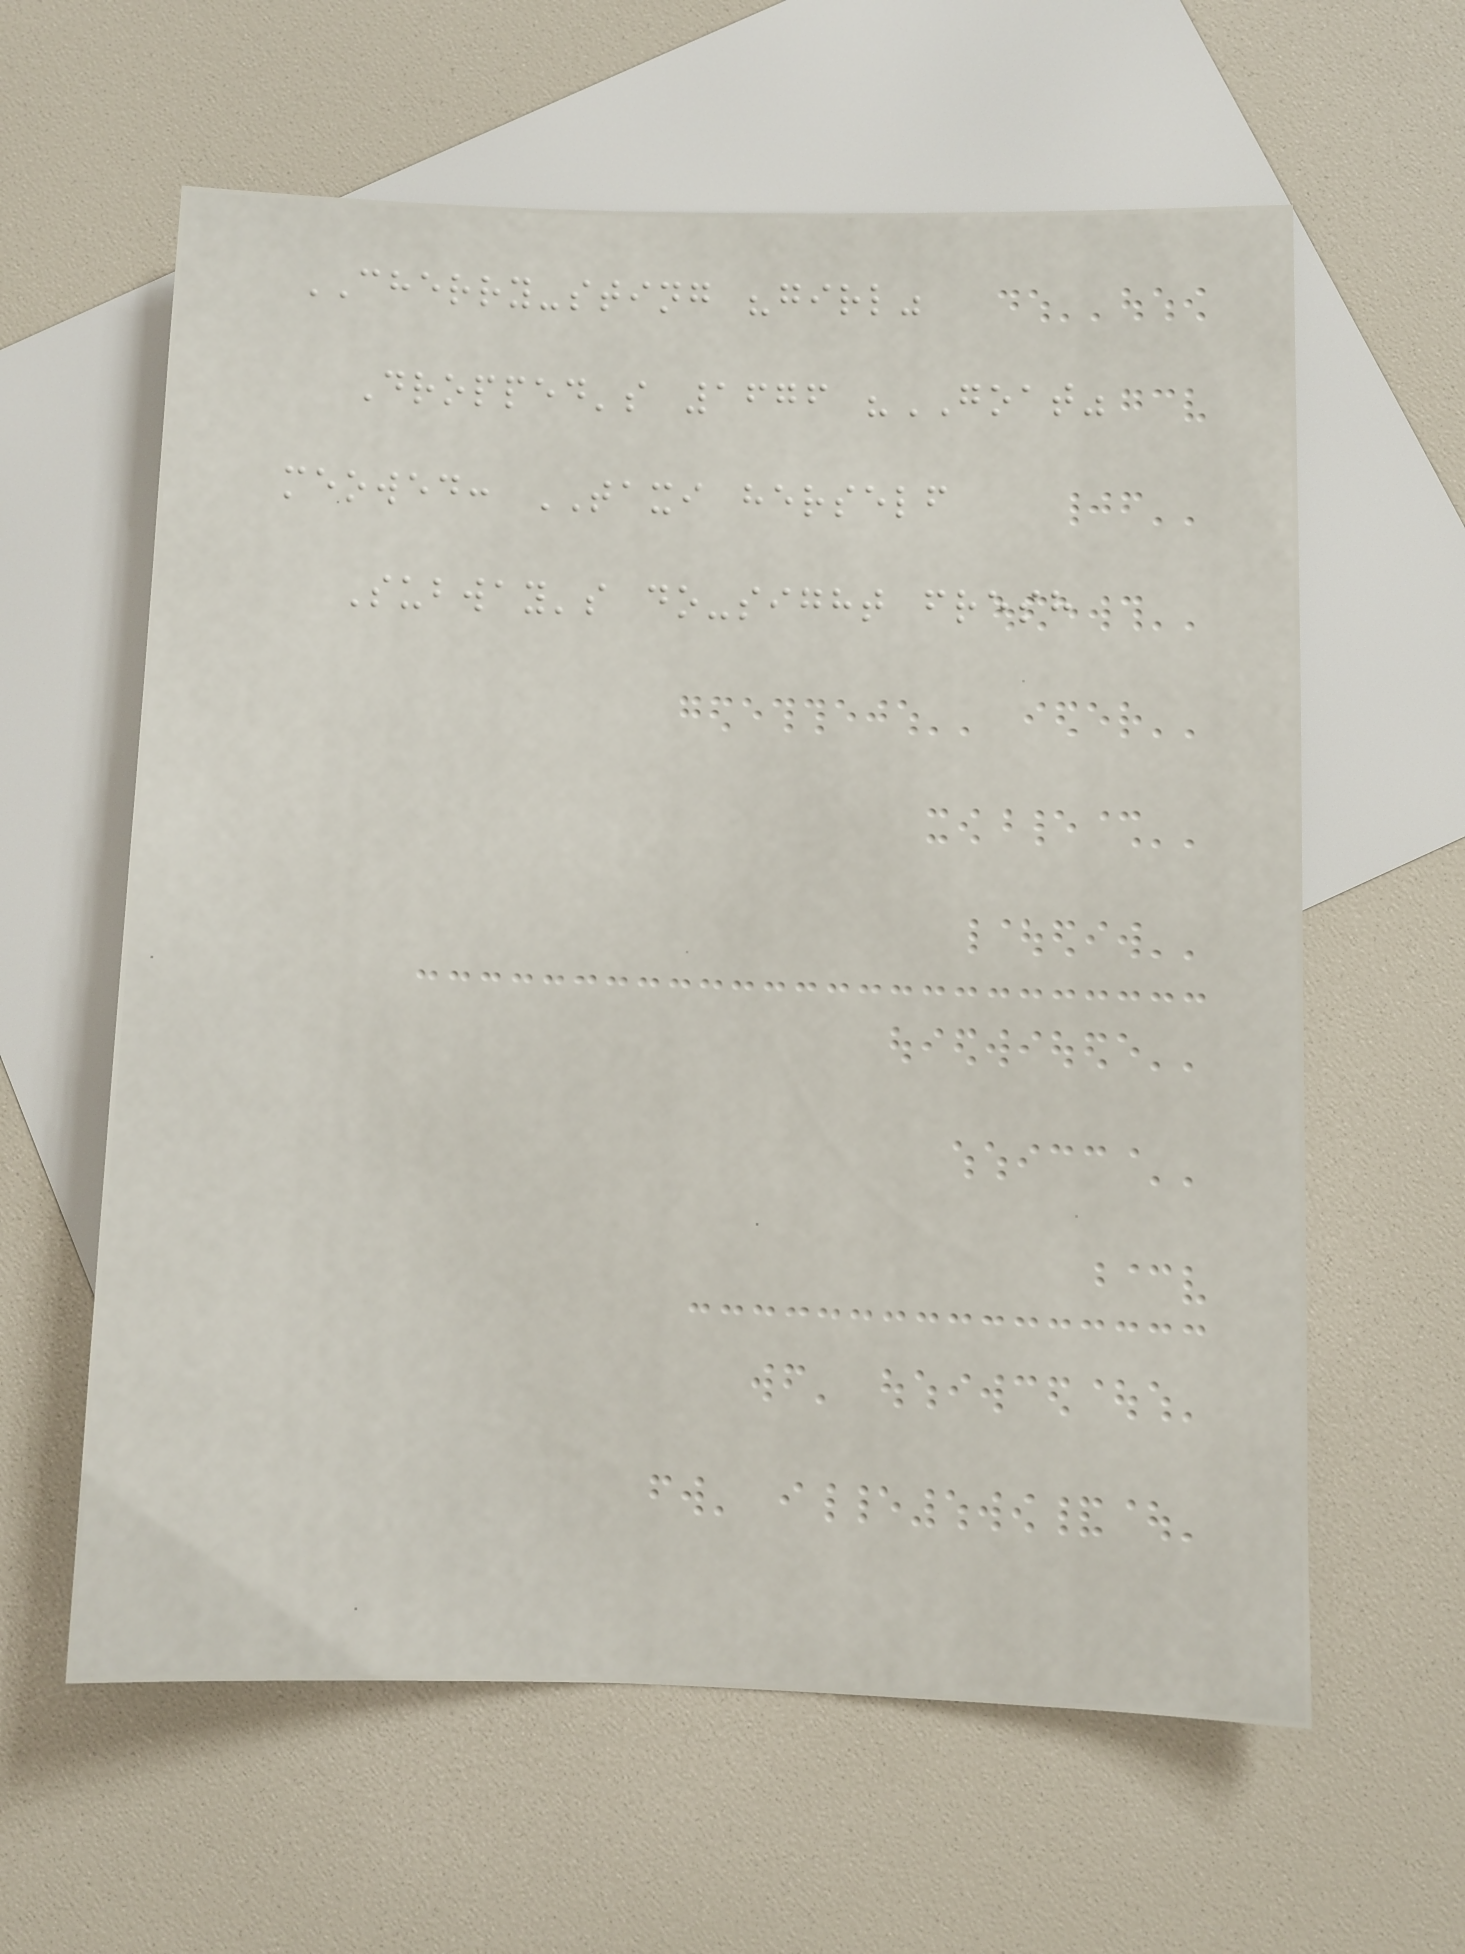CHERRY-sting "girl"
Dropped's 1676 "GOAT"
meowed: TAXI herself
Subway's do-sight fresh
